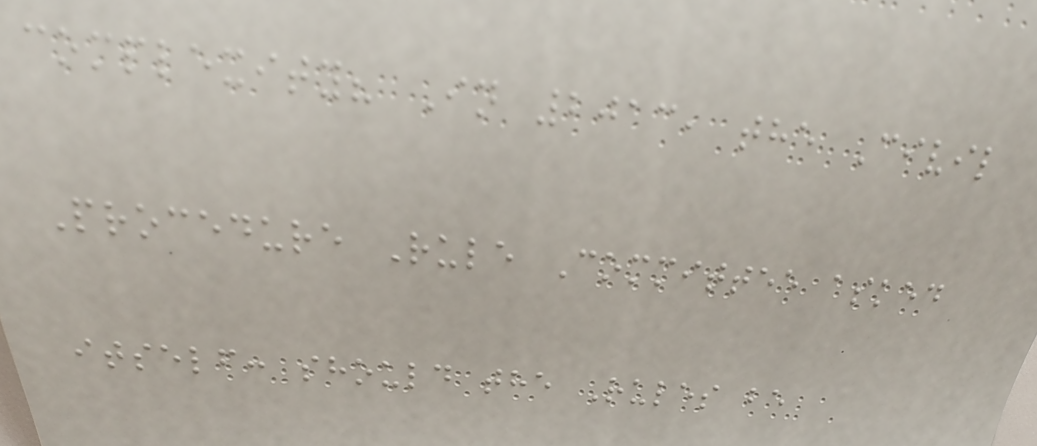complexity? In 2013, the Civil
Procedure Rule Committee asked
itself: should the Rules be
